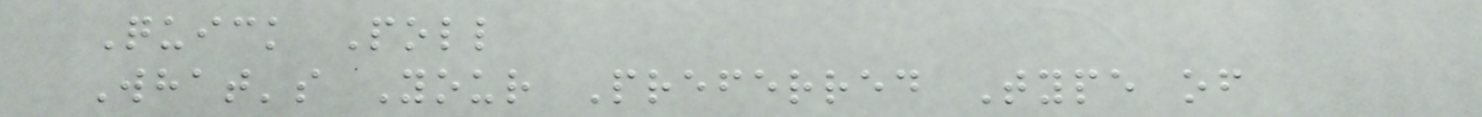Quick Poll
What's Your Preferred Type of
